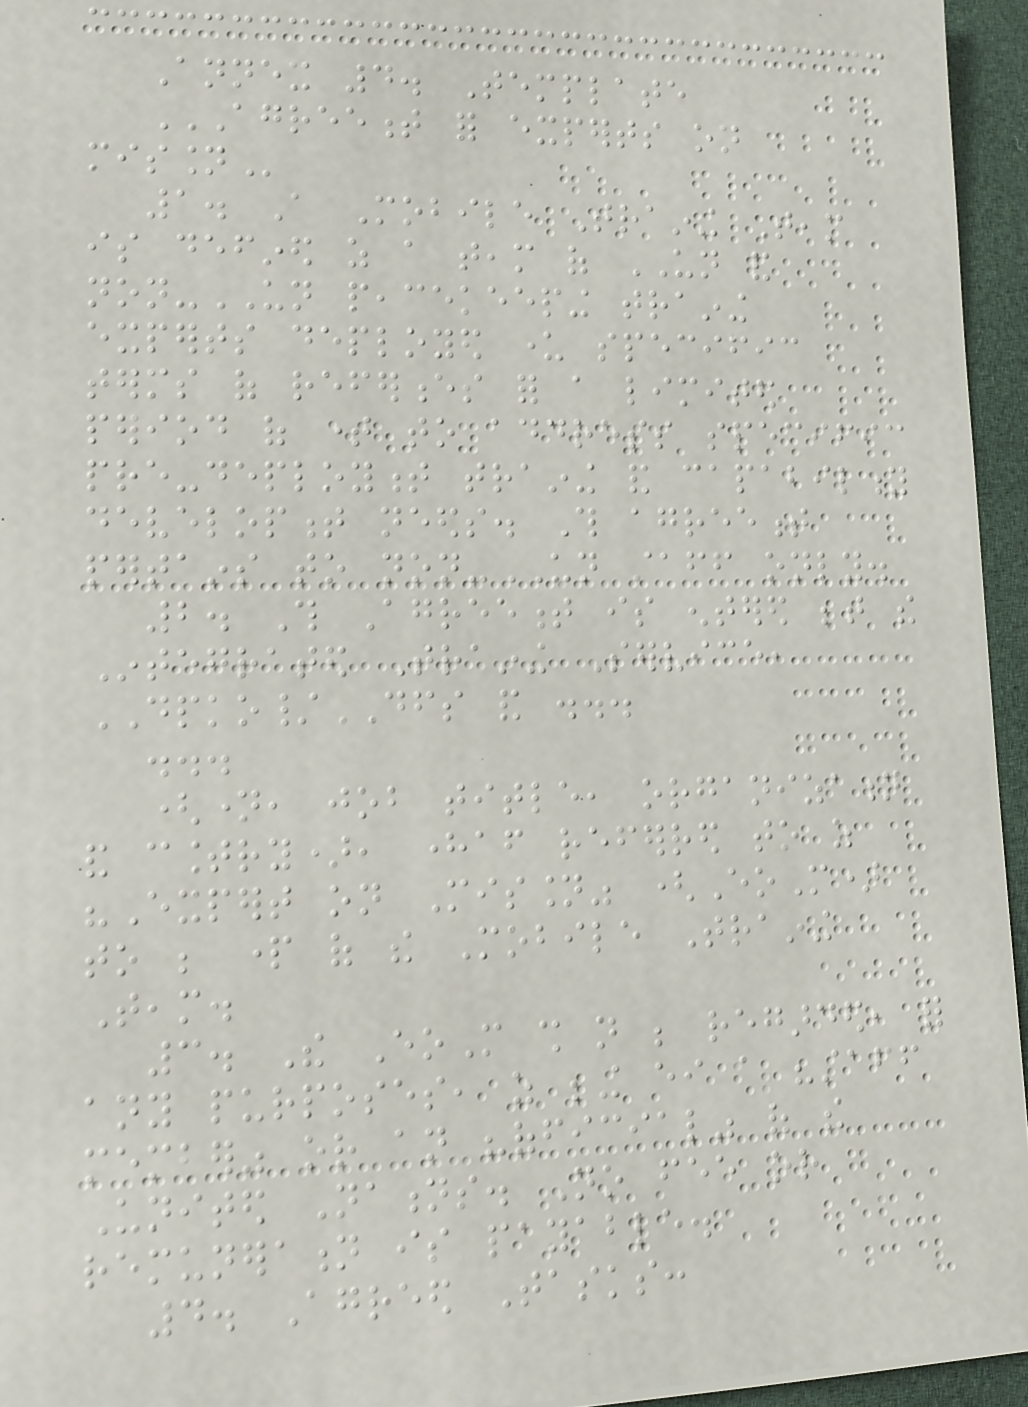Annex 4. Template
AGREEMENT FOR EXPERTS ON
MISSION
1. A Mobile Training Team
is defined as a team of UN and
non-UN peacekeeping training
experts deployed under specific
terms of references for a limited
period of time to address specific
pre-deployment training and capability
development needs. This agreement
pertains to non-UN staff only.
2. This Agreement is entered between the
Integrated Training Service,
DPKO/DFS and ...
...
(name, job title, organization
and country), hereafter referred to as
"Expert on Mission" (EoM)
to be part of the Mobile Training
Team.
3. The EoM shall not be regarded, for
any purposes, as being either a "staff
member" or an "official" of the
United Nations. No fee or
remuneration is payable.
4. Agreed Tasks:
